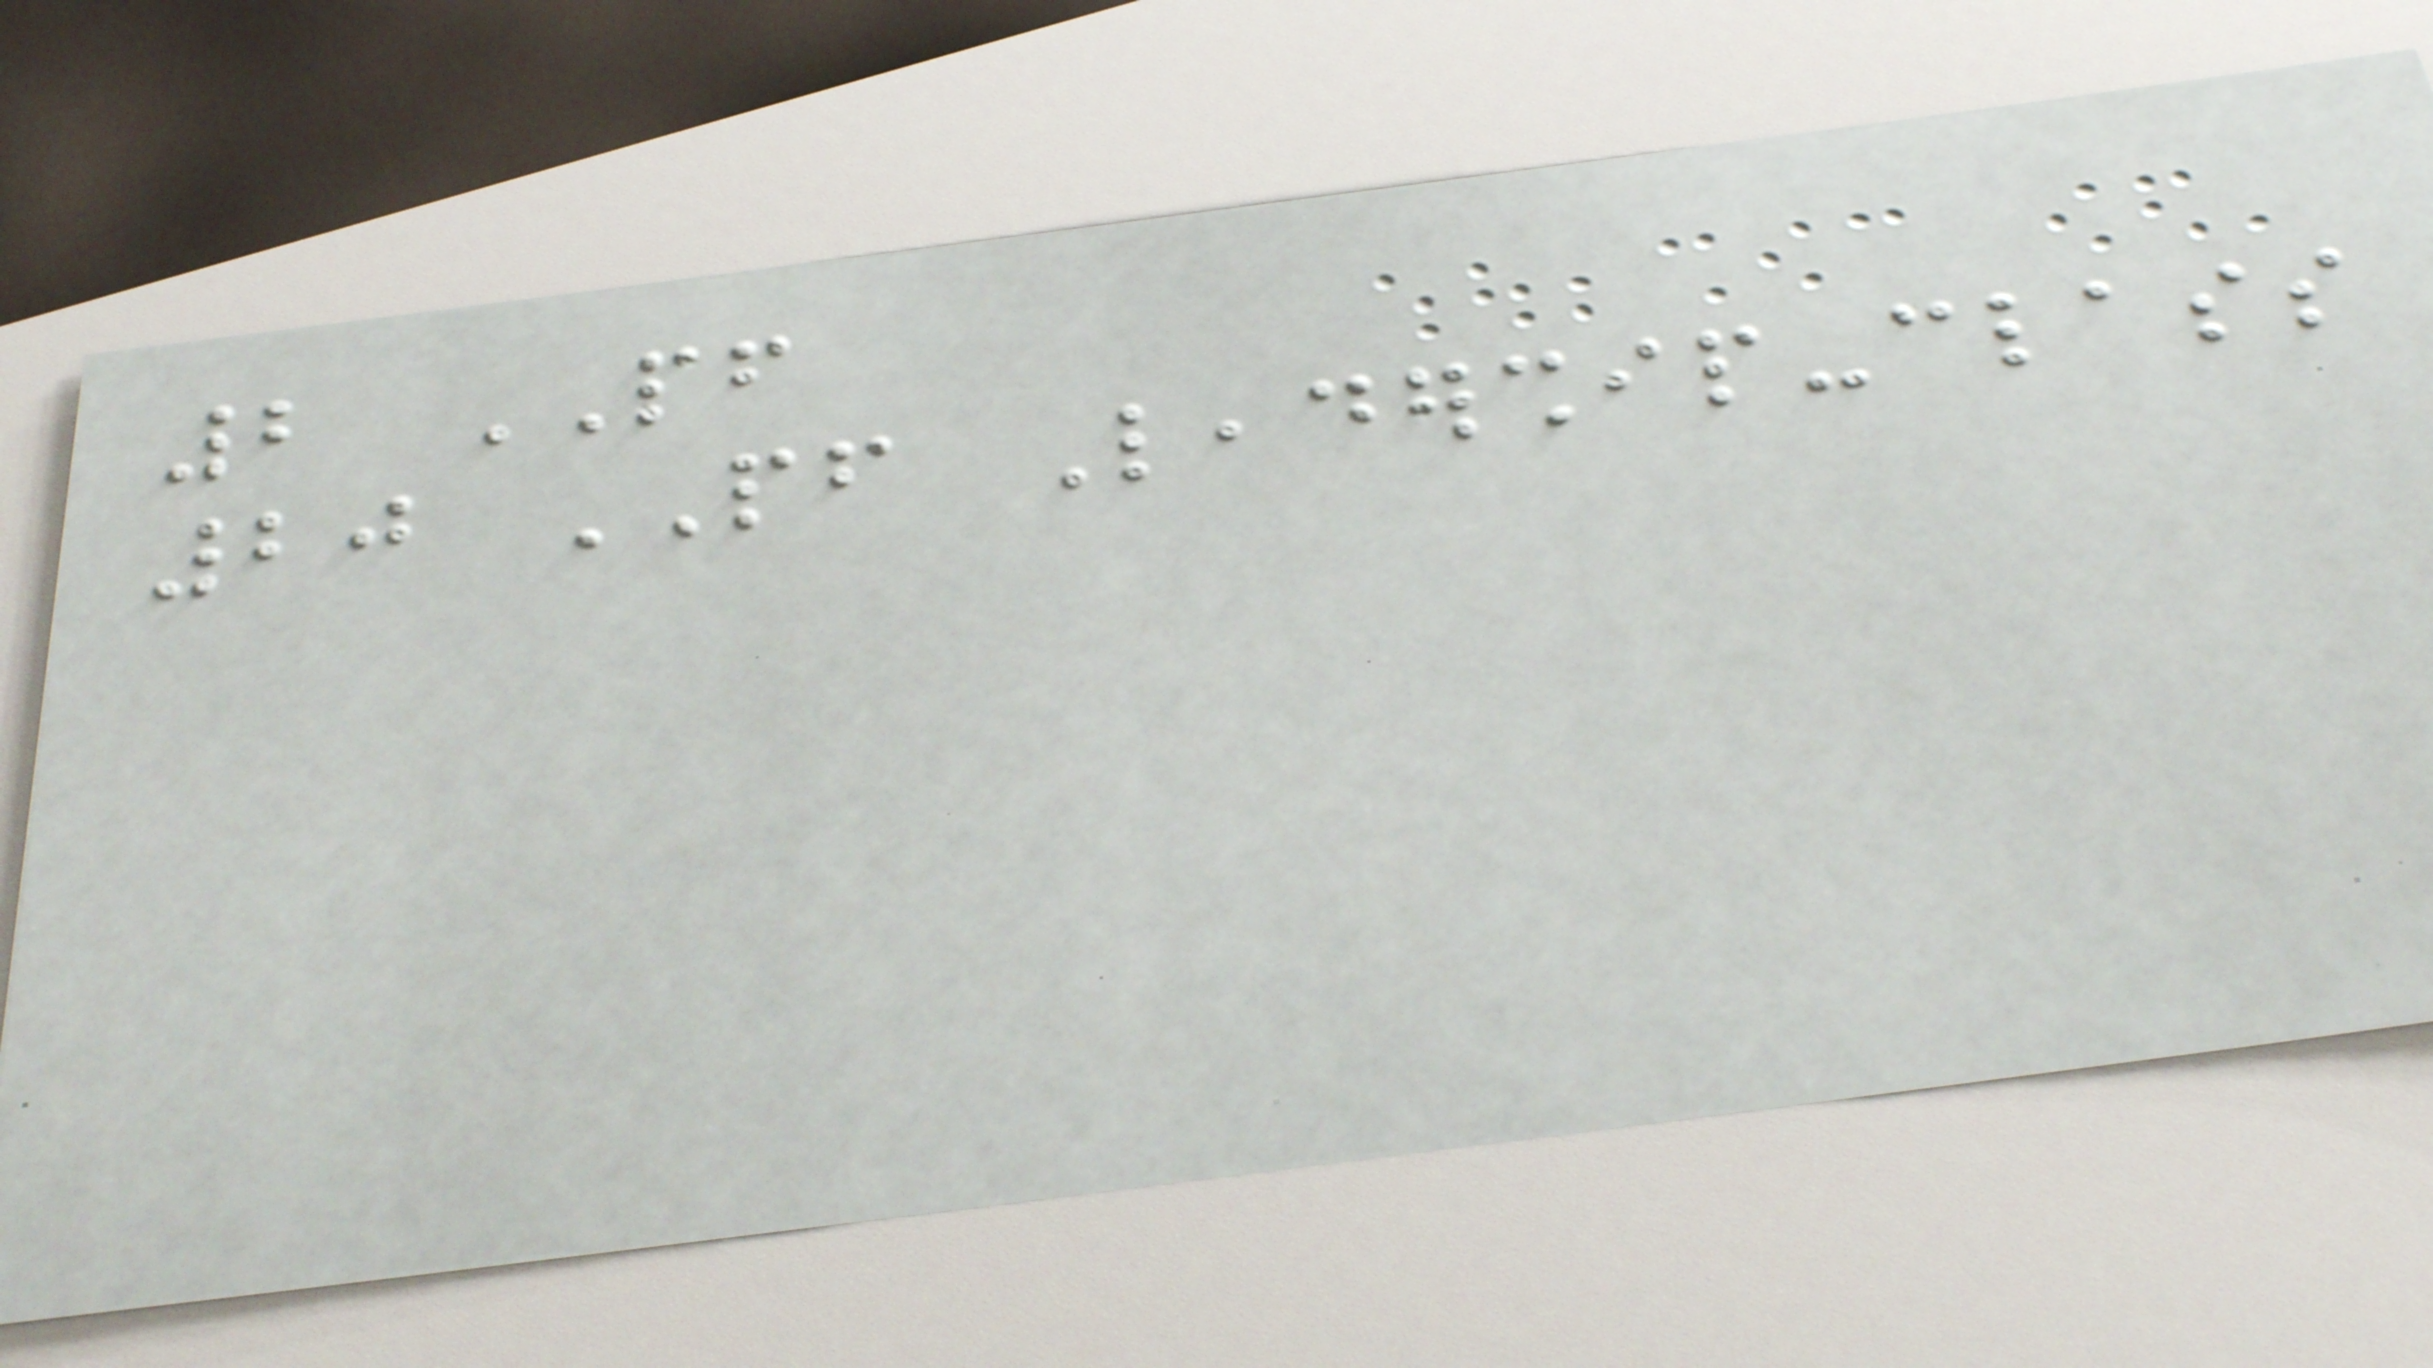2 PF
20 PF Leadership-class
